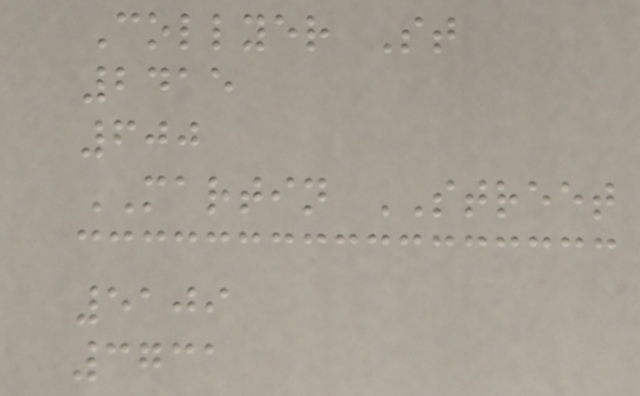Collyer St
2415
600
MARTIN STREET
5109
3731
